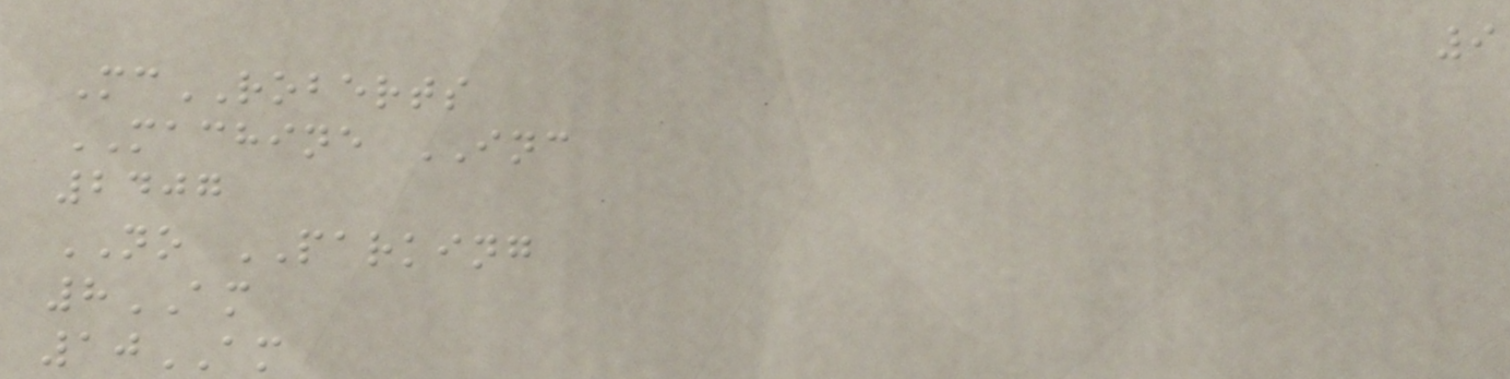9
McROBERTS
MACHINE INC
2407
NO PARKING
8AM
10AM
